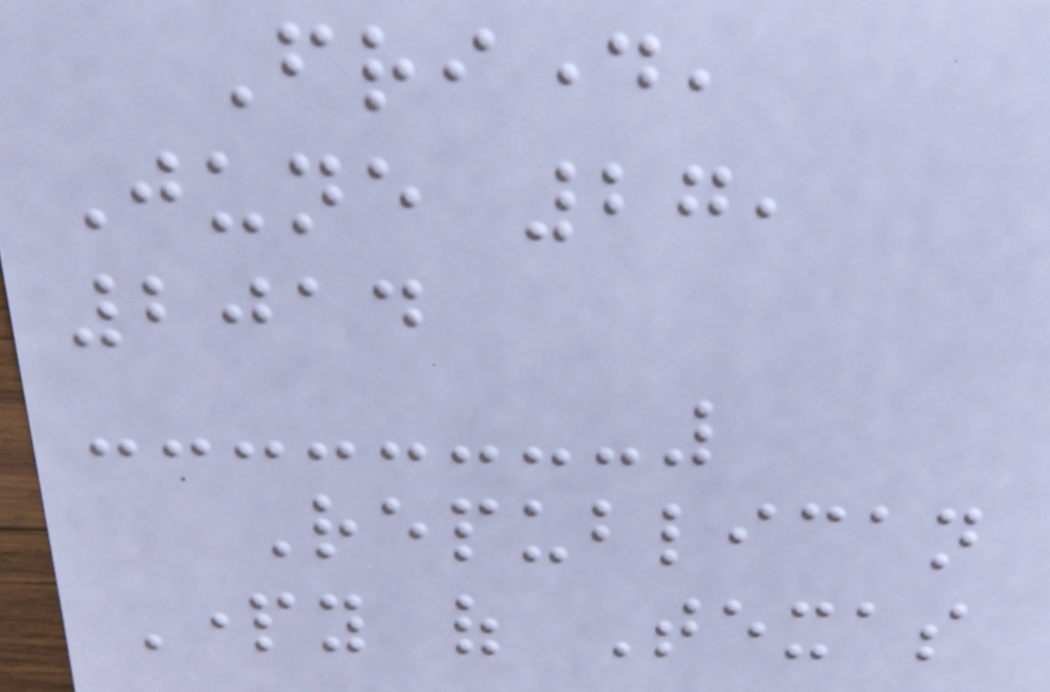Friday,
June 27,
2014
Republican
Party of Texas
